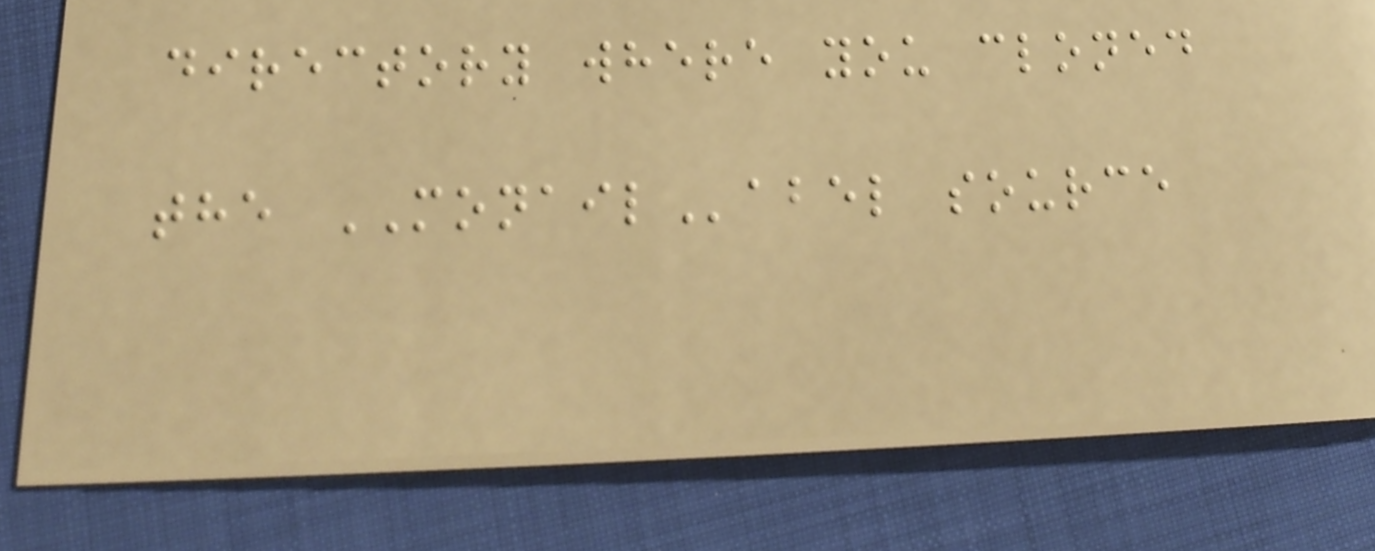directory where you cloned
the MONAILabel source
